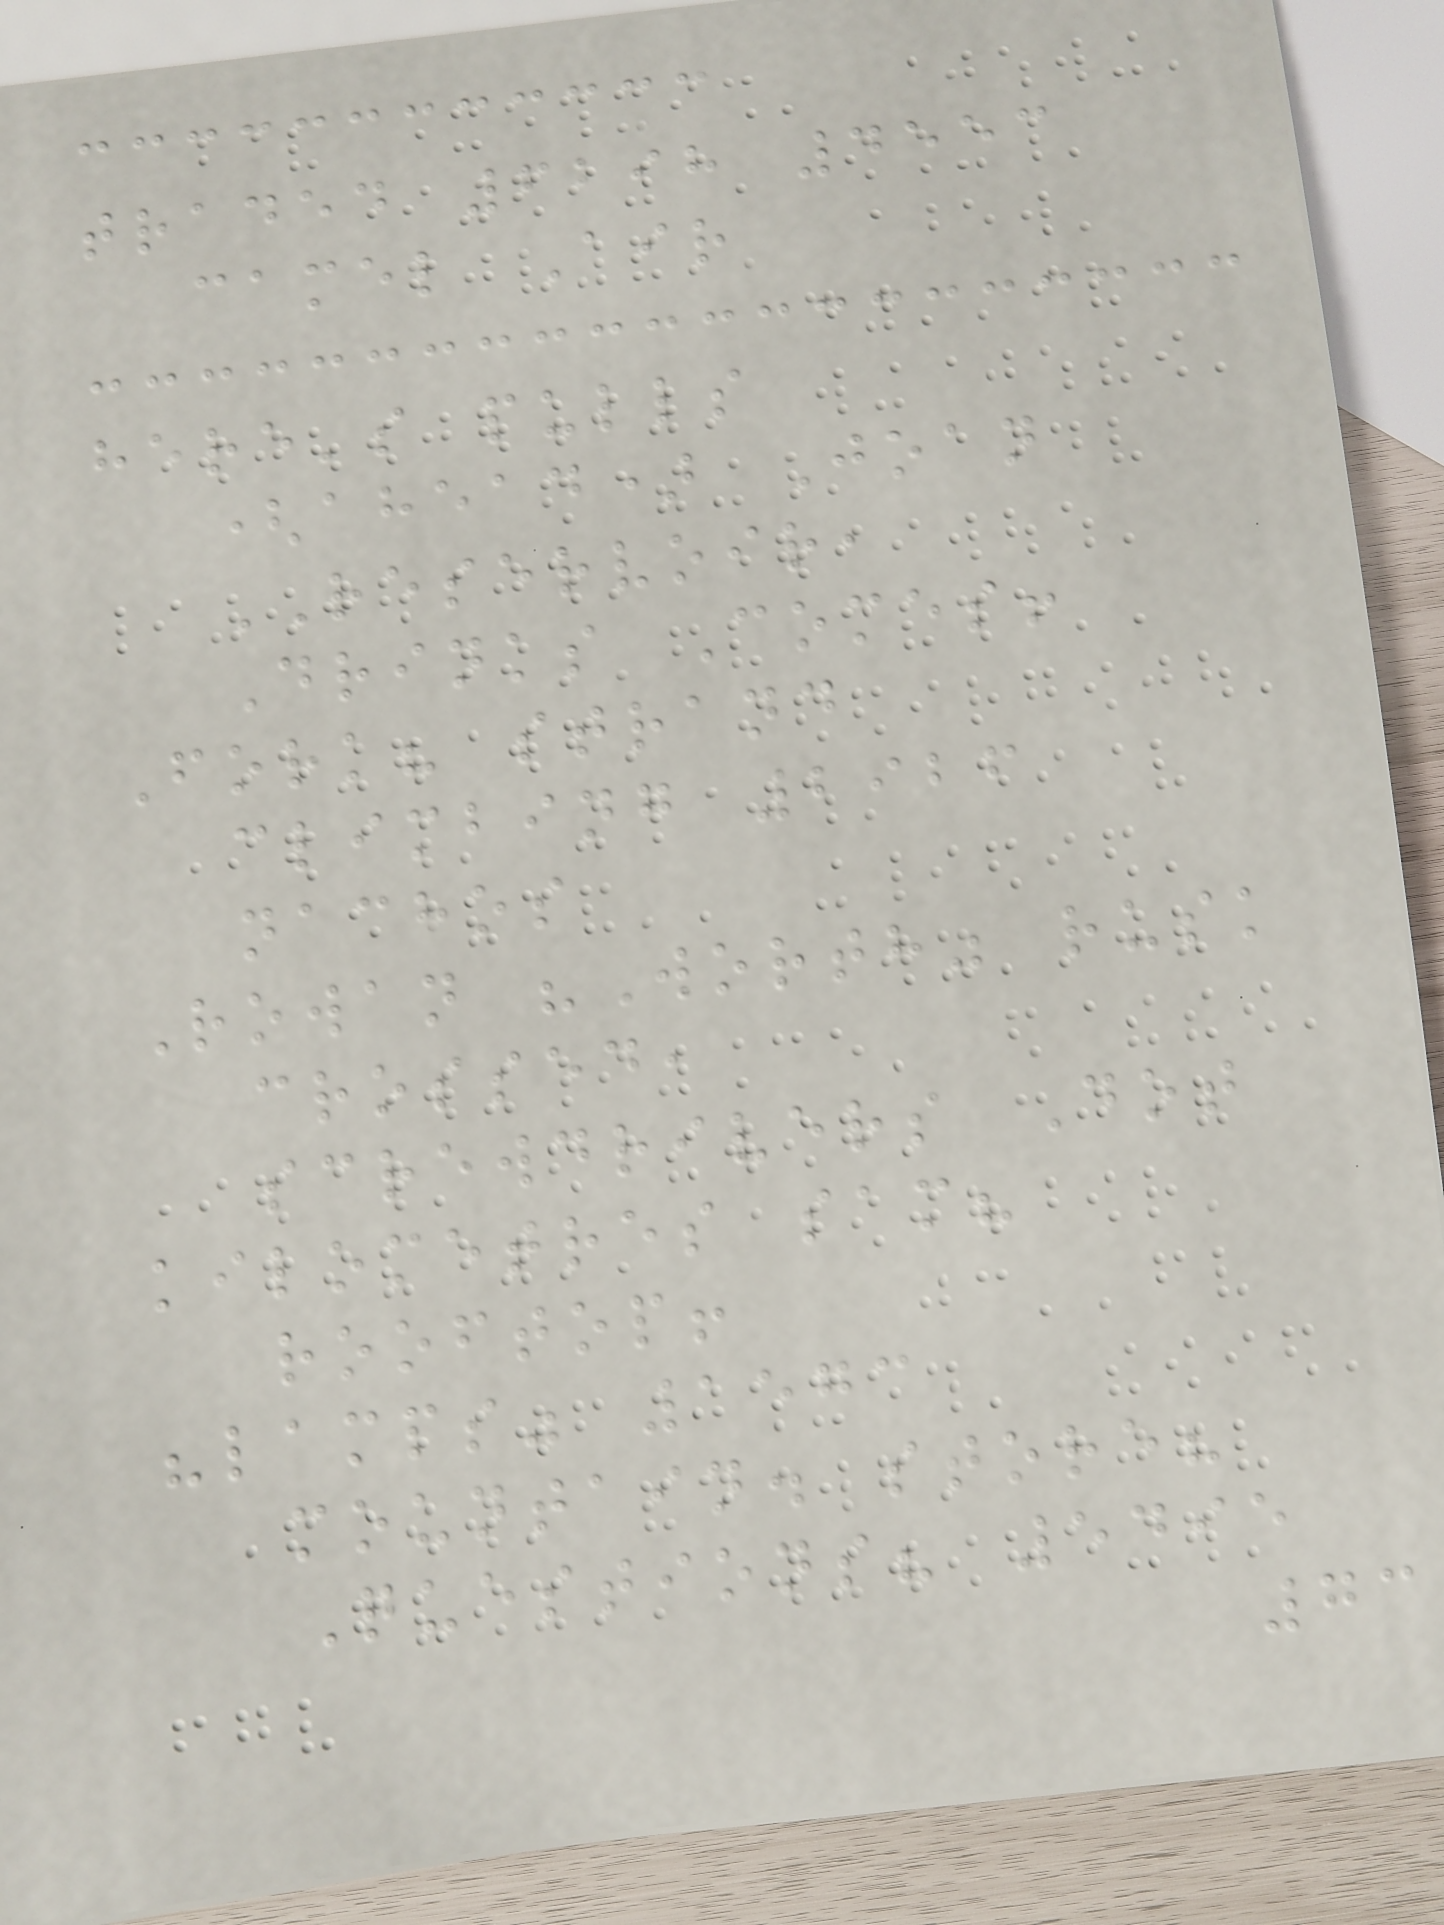traded 6298 4553
camel Air
here's pulls
(ahead) Joan
RESERVOIR,
Drinks Comes!
Fork? strand
climbing 2926
nachos
Rowan "Worth" rusk
crossed,
screwdrivers Dot
kilometres sam?
rooftop!
"lamps" 1573
mountain. store?
Questions? 5495
73
